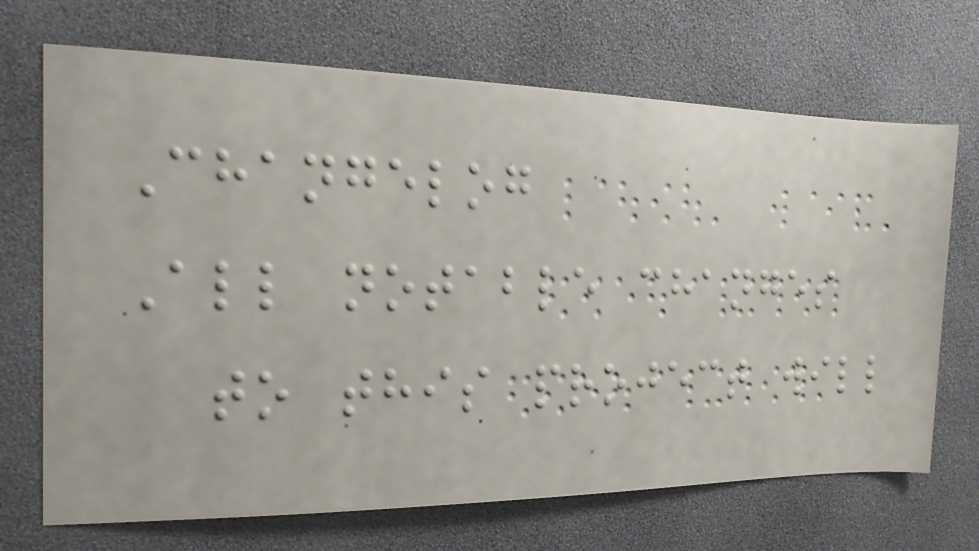Changelog
All notable changes
to this project will
